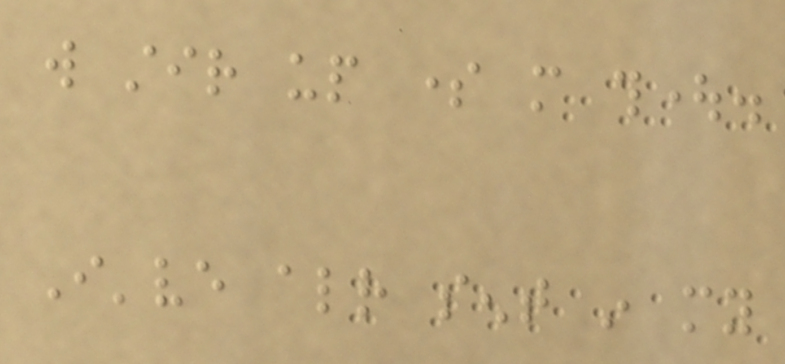will stir up some more thought.
I've already sent in my
